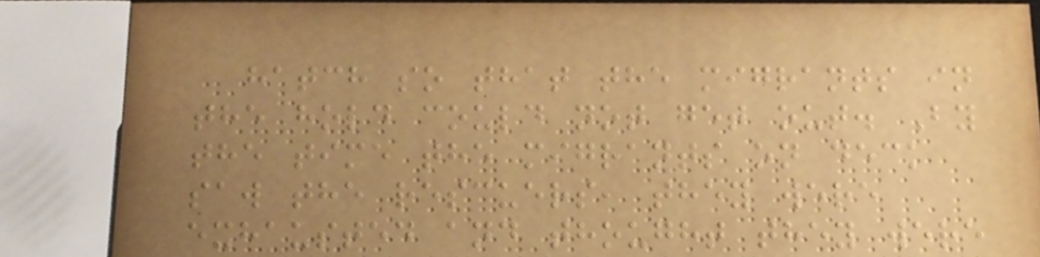hatch so that the migrants in
the hold could not get out. By
the time the migrants on deck
saw the rescuers, they were
exhausted and thought they were
